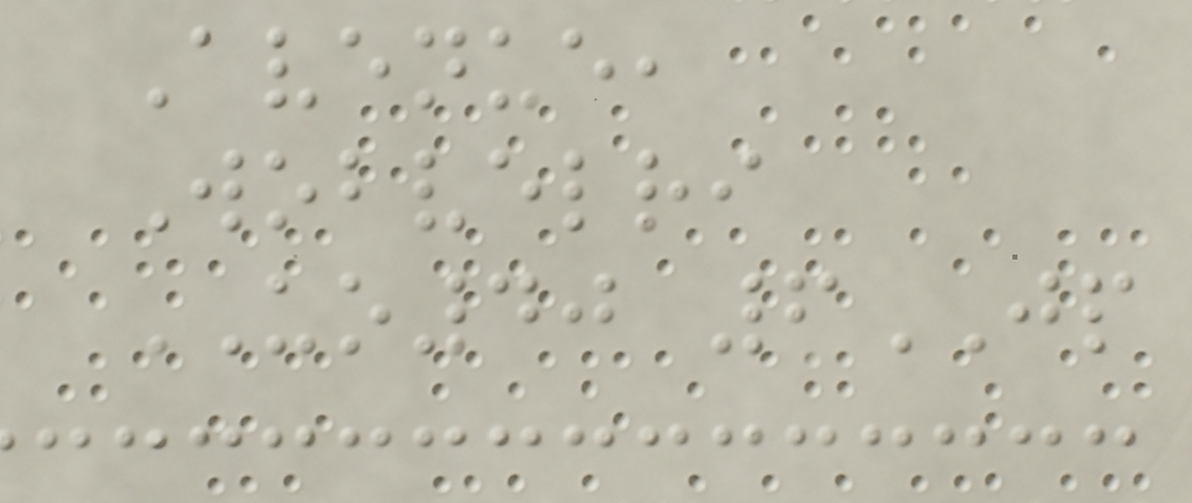Avenue,
Wobvelri
UO40 6JP
